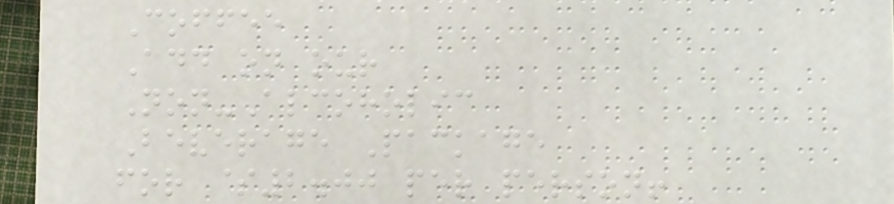Coffee
Add on our
Non-Alcoholic
Beverage Package
for $2.00 per person!
